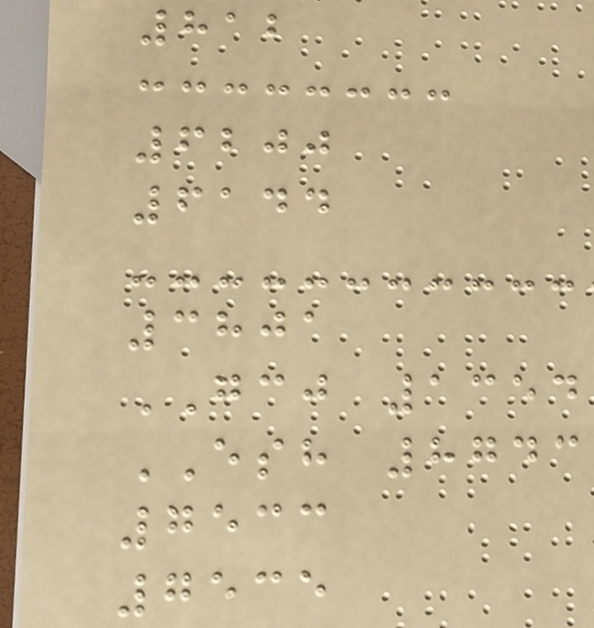812
6200
6144
3801
GCJ 1354
ESH 8743
7533
7535
